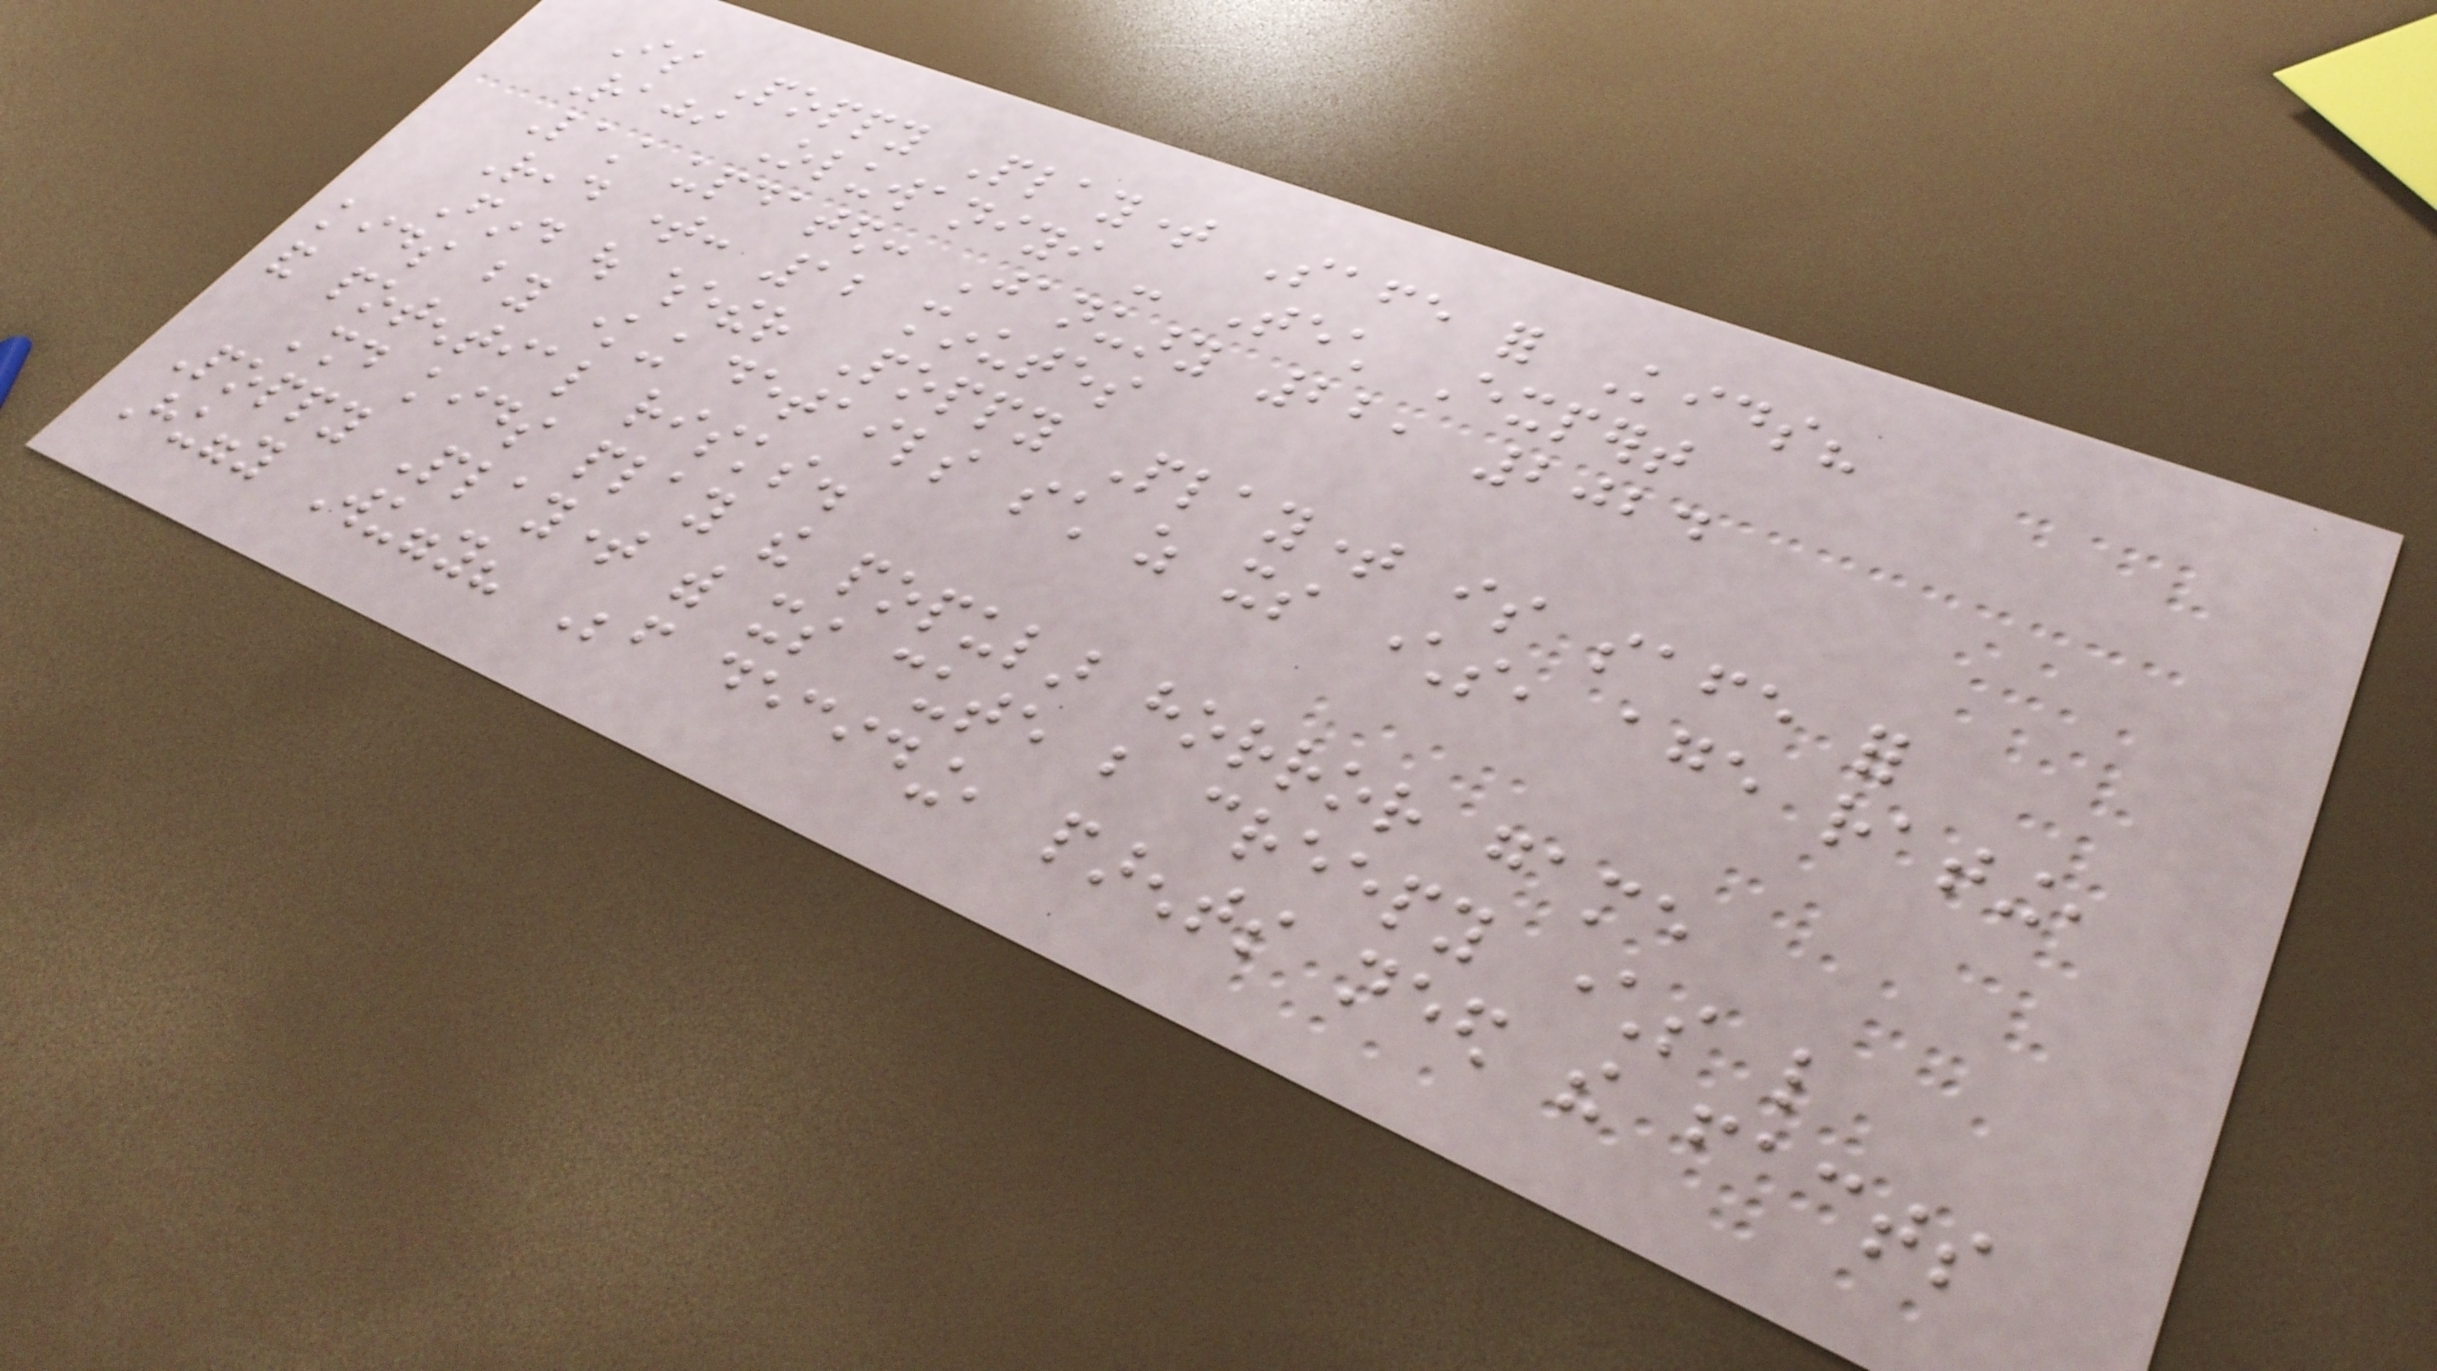Is Poppy Playtime Safe for Kids?
Raji Oluwaniyi - Tech Expert
Last updated: January 22, 2024
Read time: 12 minutes
Find out whether Poppy Playtime is safe for
kids by knowing details such as its characters, age rating,
and potential risks.
Should kids play the popular horror game
Poppy Playtime with its cute but creepy characters like
Huggy Wuggy? Before deciding, parents need the facts
